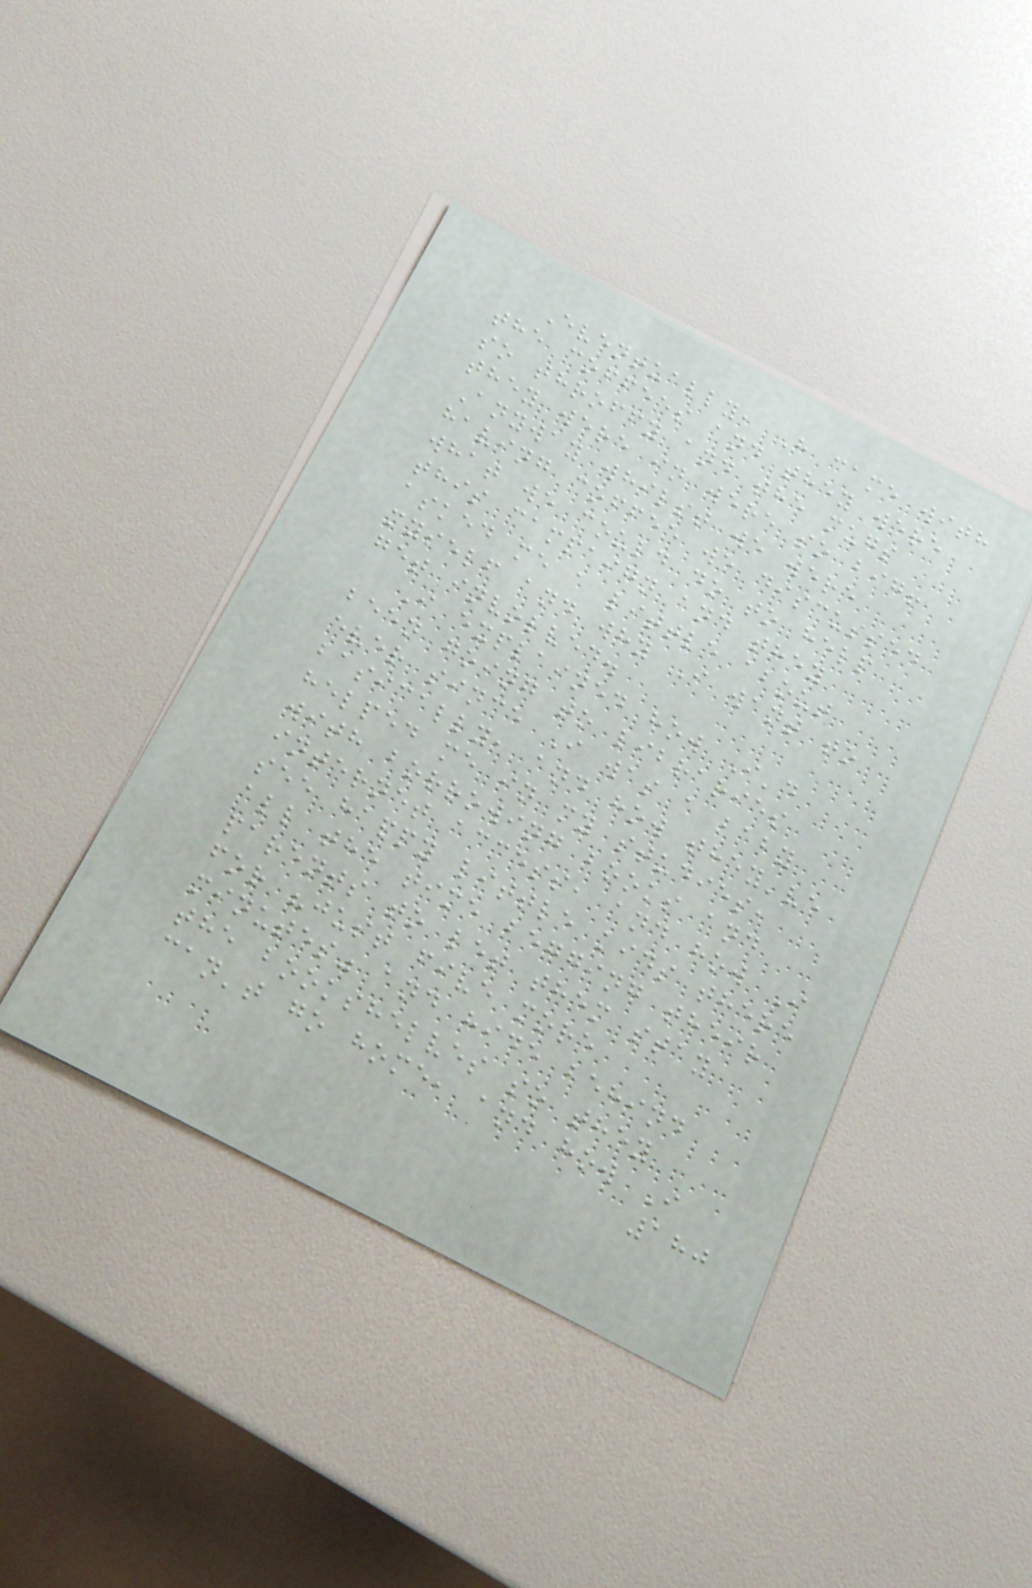Eventually, H came with
the coffees and they were
so throffy and the mugs
they were in were so big!
Anyway whilst we were
having coffee we discussed
what we could do to help
this campaign and they
asked me a little about
myself and why I want to
get involved.
I explained how I'd
been going to libraries
ever since I was a baby
basically, and how they've
helped me in my studies,
with borrowing books and
internet access, and how I
see happy little kids there
all the time begging their
parents to let them stay
for "just five more
minutes" and hide behind
the bookshelves so they
can't go home, and how I
180
